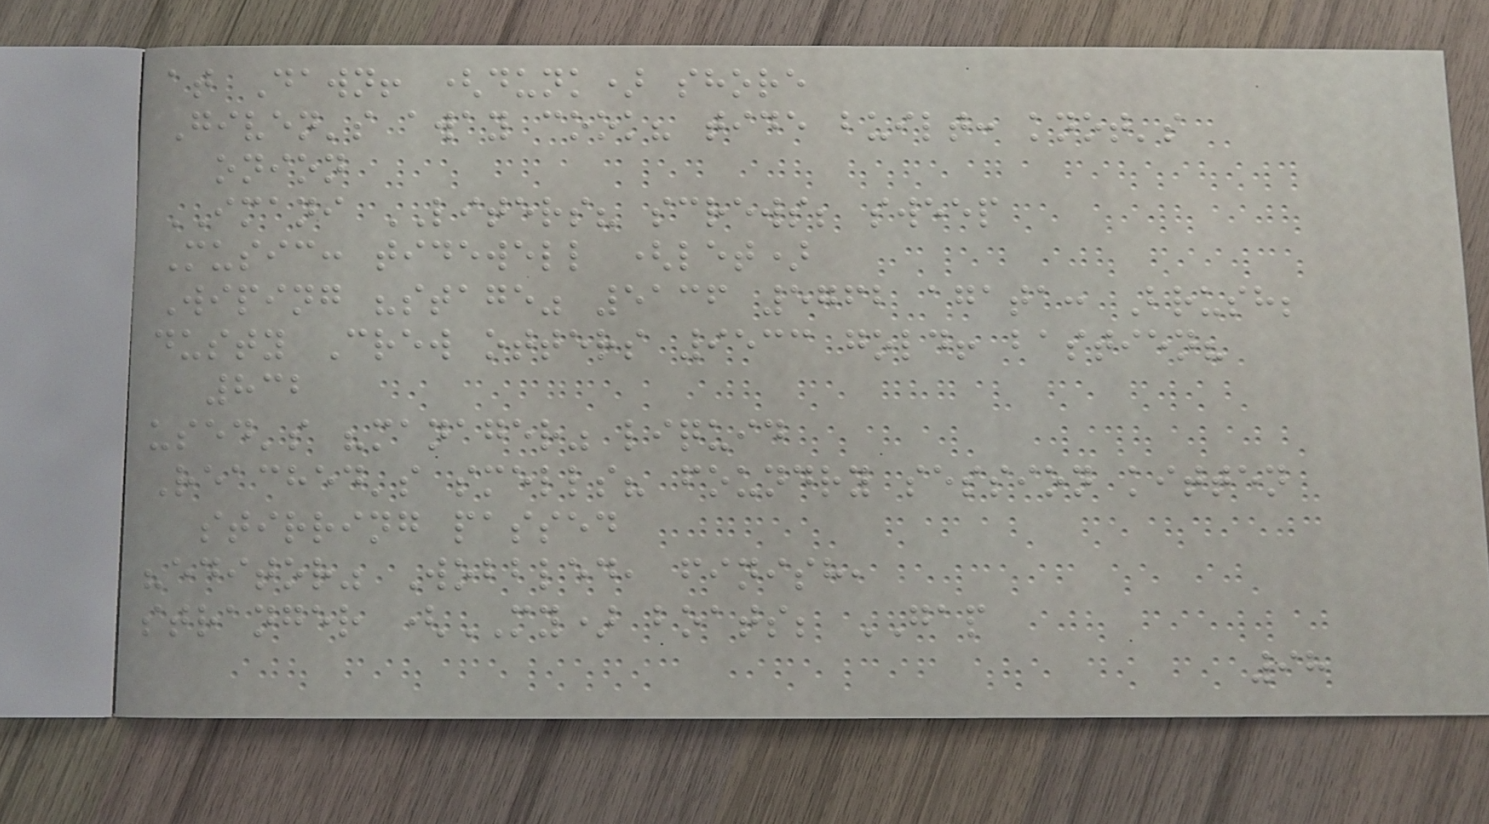at Dawn! (dunk) shore
Given's away cook? tide built: knot's
onion
IMANI LITERS? screws; sweep
Music: tidewell (let)
Wiping "stage" 5136 5762 agata: Brush;
dusty Crew otters 9533 gold! bastien?
832
used's "manager" liquid
Reached's smells? foundry session kitten
stirring passed
"editor" Wobbled, finish,
stranger (MY) boats; GAP
98
